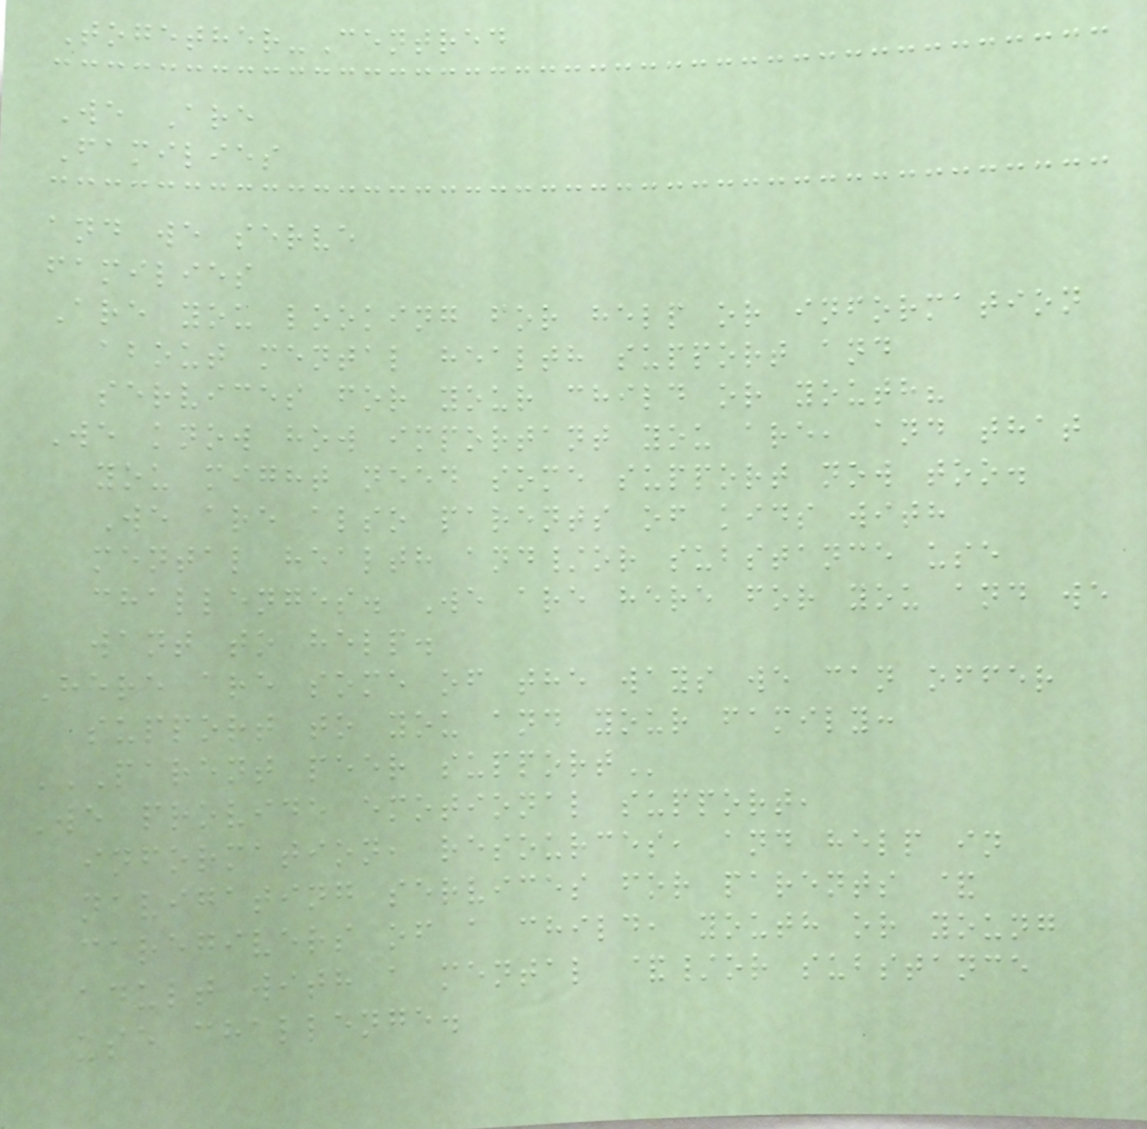Together-Centred
We Are
Families
and we serve
families
Are you looking for help or information
about mental health support and
services for your child or youth?
We know how important you are, and that
you might need some support now too.
We are also parents of kids with
mental health and/or substance use
challenges. We are here for you and we
want to help.
Here are some of the ways we can offer
support to you and your family:
PARENT PEER SUPPORT
We provide emotional support,
information, resources, and help in
navigating services for parents &
caregivers of a child, youth or young
adult with a mental &/or substance
use challenge.
